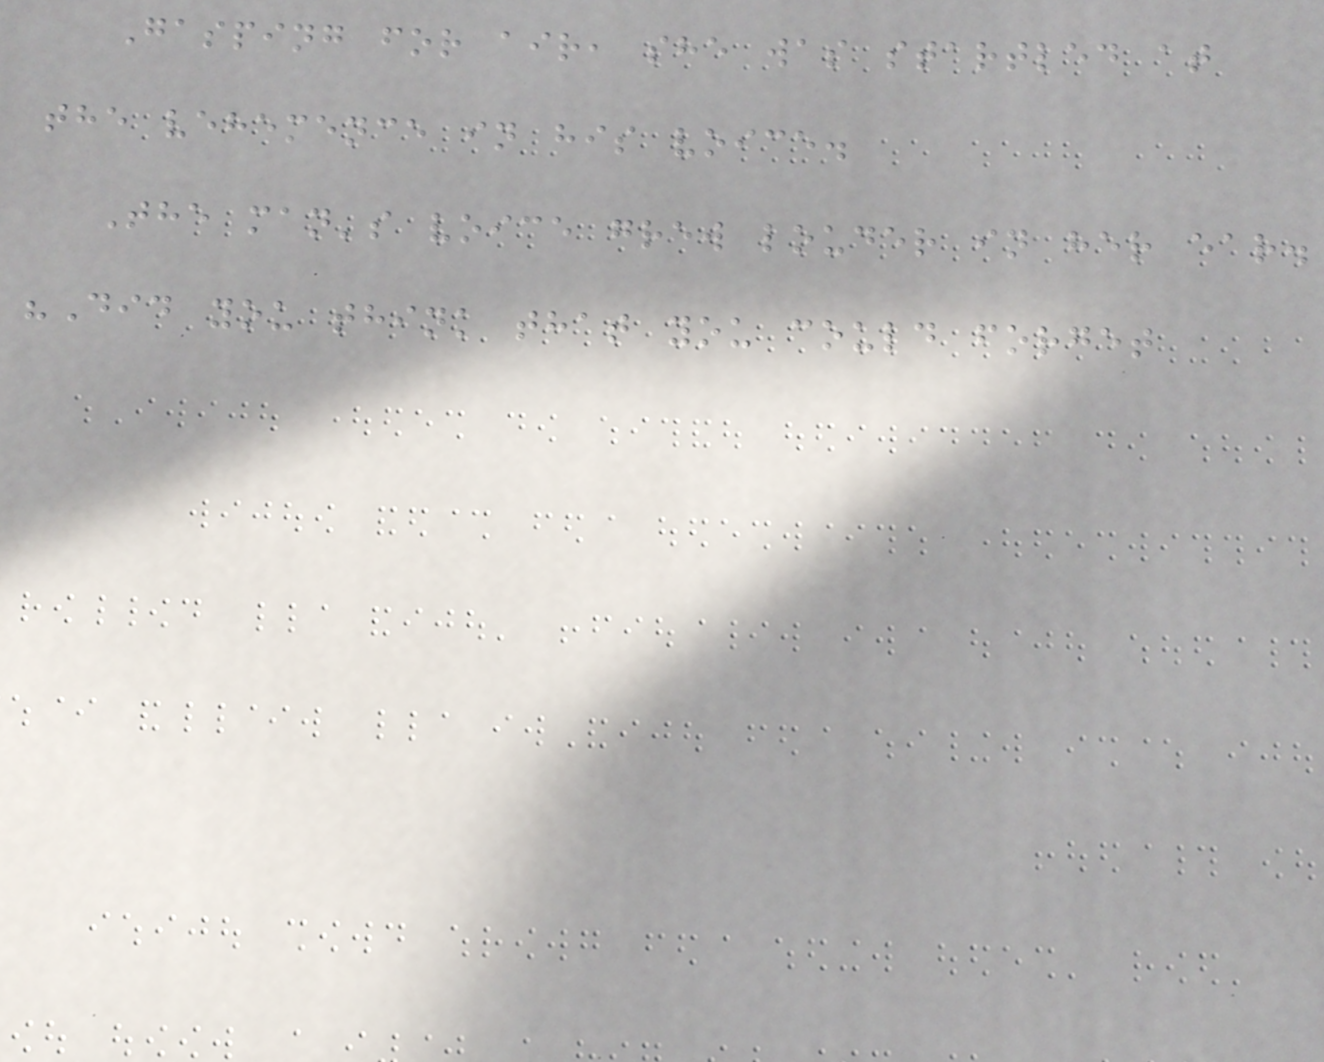Gasping for air, she was startled at
the vehemence in his voice.
The man's voice grew louder in her ear.
"Did you think that you could forget
